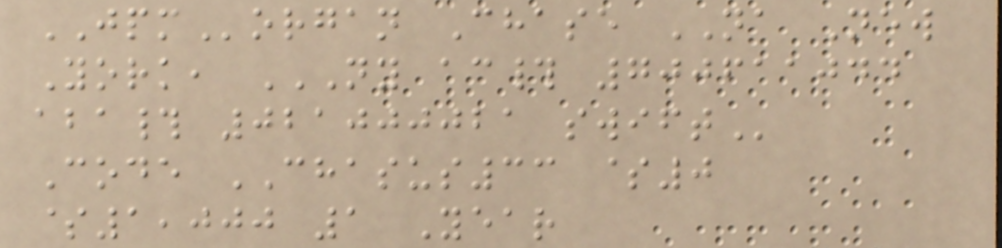JPMorgan Chase NA New
York, NY AC# 700611044
ABA# 021000021 SWIFT
Code CHASUS33 $0
$1,000 1 Year
